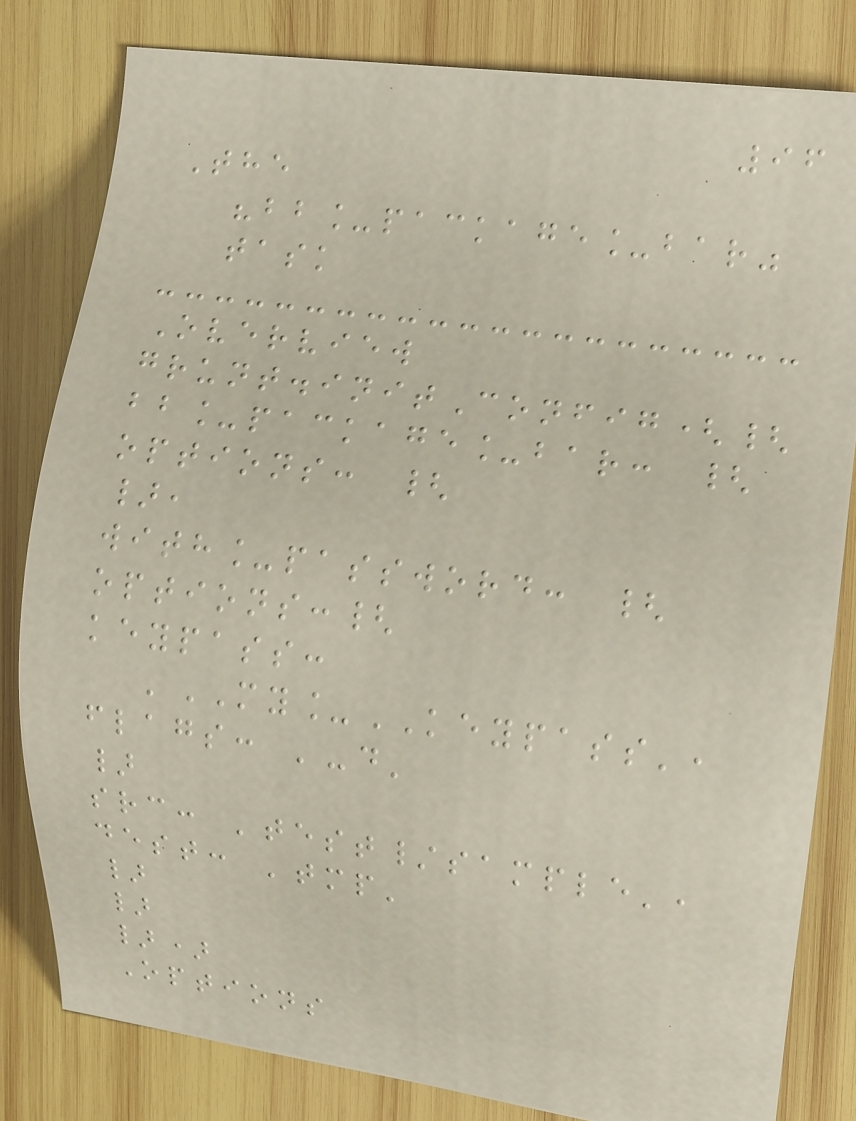96
The
"bb_package_bar"
task
Overview
grunt.initConfig({
bb_package_bar: {
options: {
},
with_password: {
options:{
keypass:
'MY_KEYPASS',
flags: '-d'
}
src: 'test/sample',
dest: 'tmp'
}
}
})
Options
